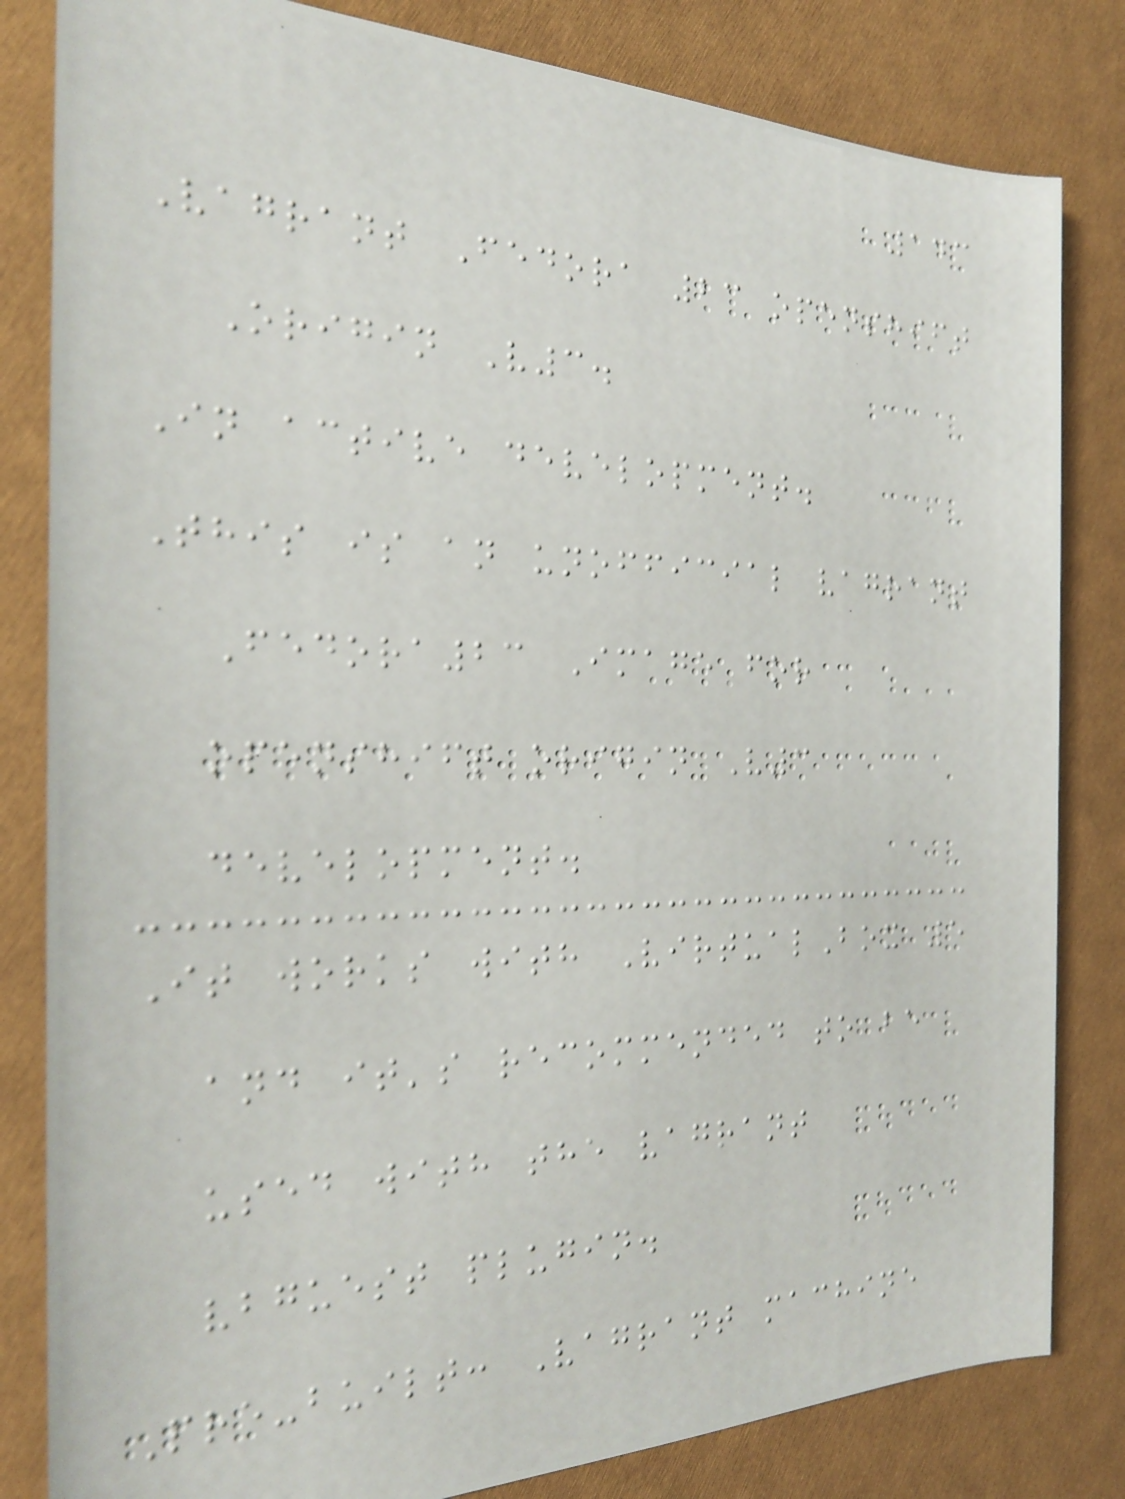143
Vagrant Fedora 23 openshift
Origin V3.
In active development.
This is an unofficial vagrant
Fedora23 Image for
openshift origin V3
development.
It works with VirtualBox 5
and it's recommended to be
used with the vagrant
vbguest plugin.
Pre-built: Vagrant machine
